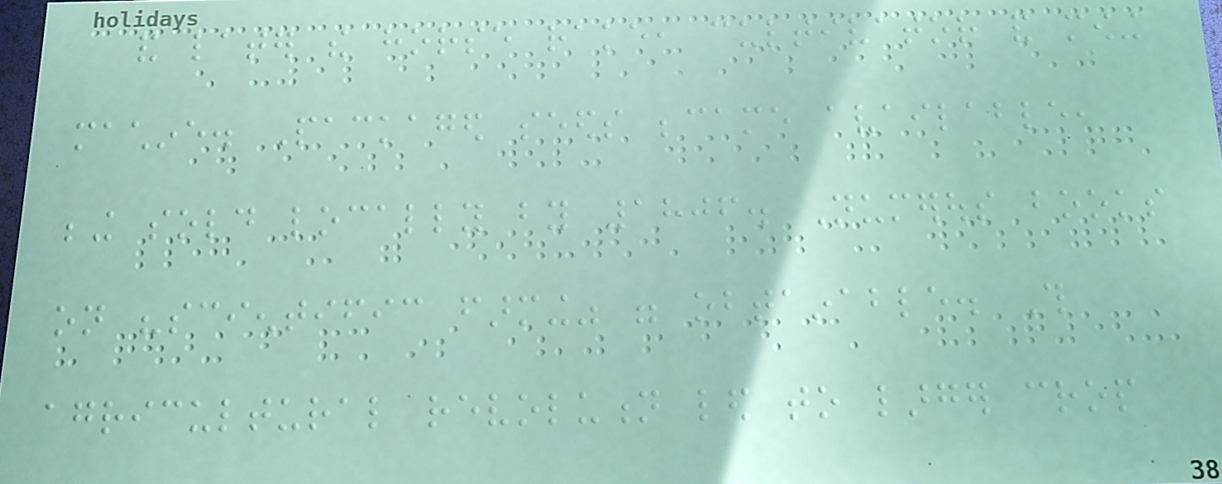and later the horse rake, cultivator and mowing
machine. Packaged seeds became available,
being sold locally by 1806. Numerous books
on "scientific farming" were obtainable. This
agricultural revolution led to larger crop
